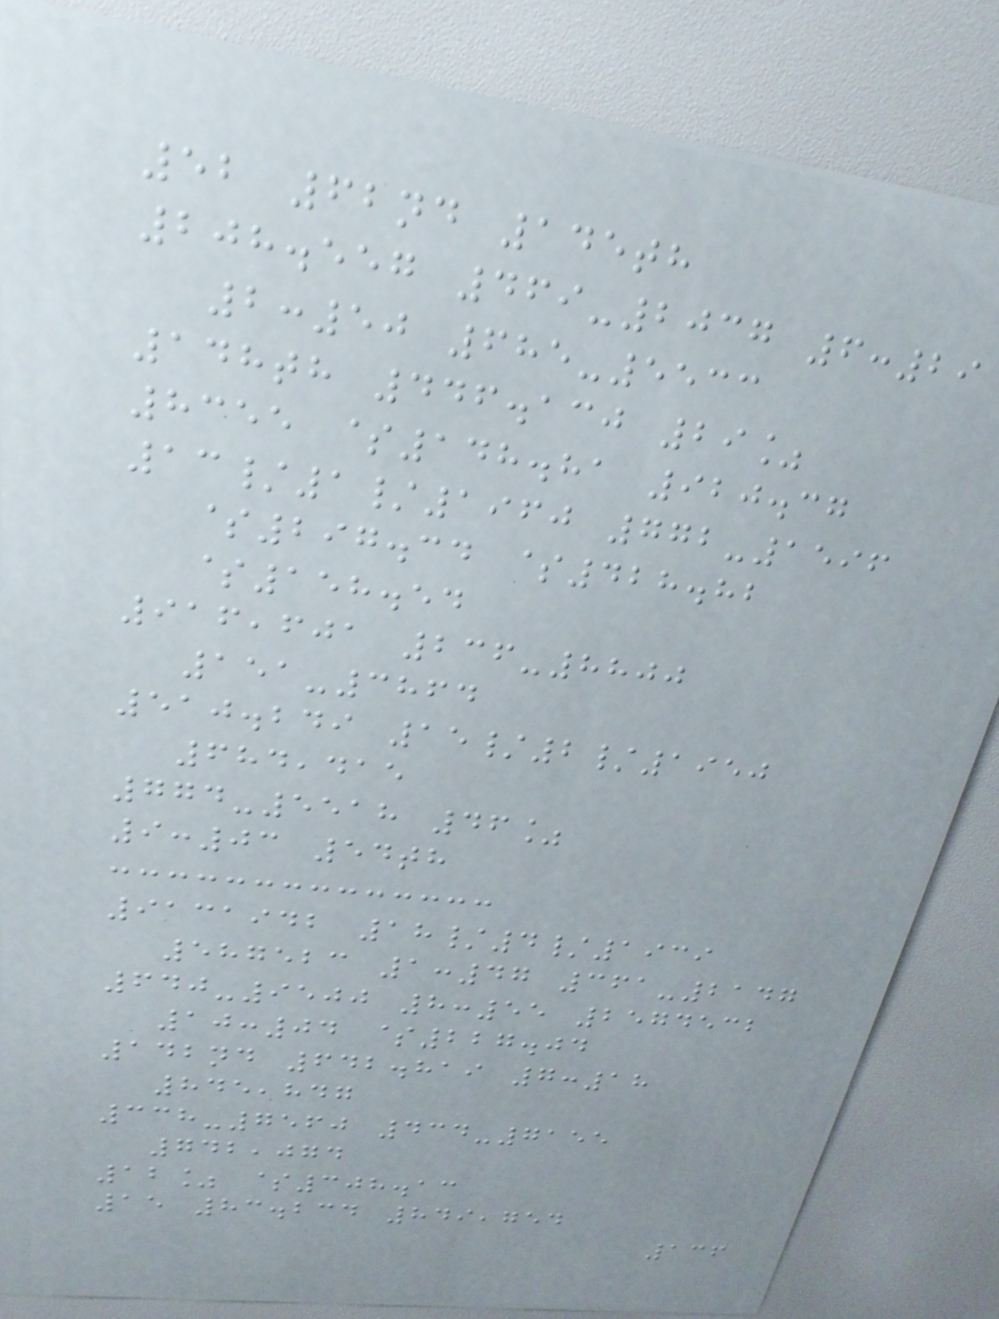52 62nd 145th
208.557 469-2037 6:29
2:50 685-5533
148th 446.130 29%
8355 $148.81 920.37
13/1/1960 772-1596
$297.34 $428.82
$158.54
916,601 236-8800
151-3864
510.249 15/2/1950
684,415
774-5518 46%
9:03 54th
9131942 18/4/1939
587523 1:47 361-2147
640-9500 8:55 2574532
10:04 $227.04
142nd 642.819 7:18
845,847
338-7560 434-7155
742,074
12% $308.13
15 83.234 849,754
136
